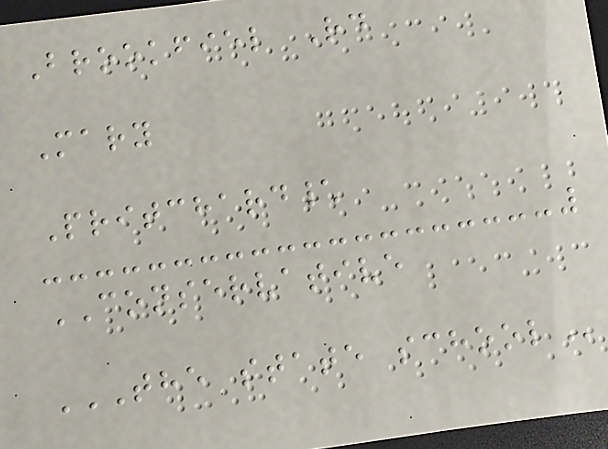Brookfiel Rd
Mary
Pritchard\
CONSERVATIVE
THE STATE SCHOOL
